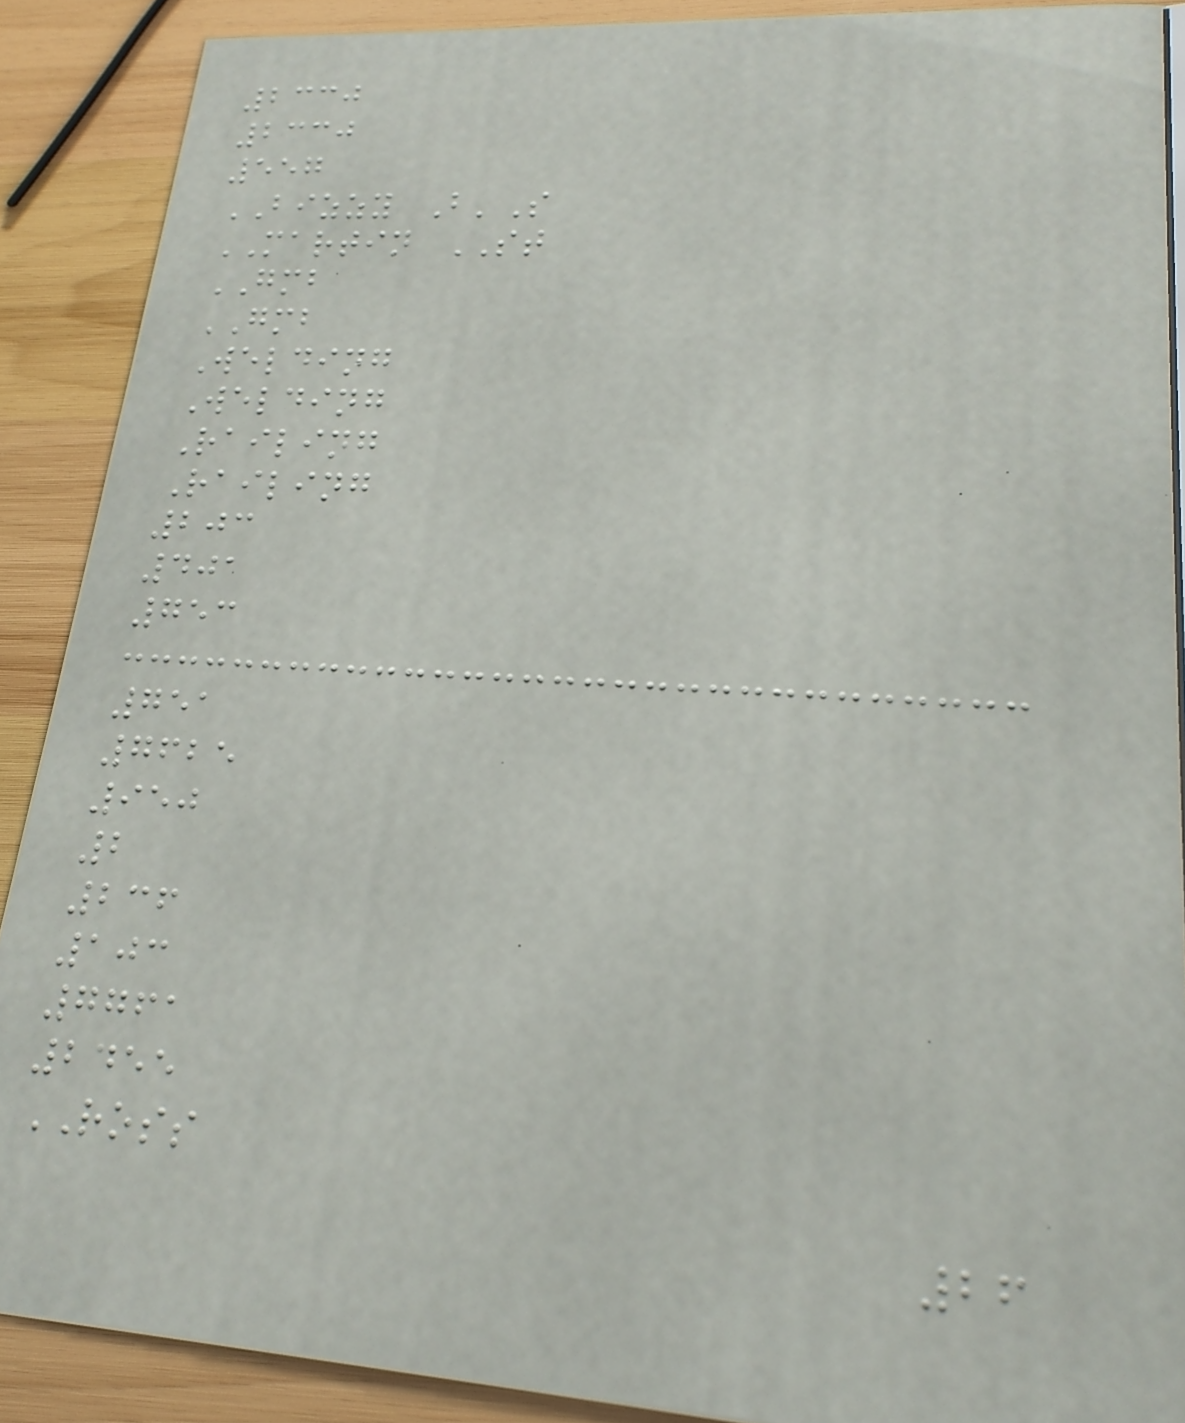2330
2330
557
BIZZY B'S
MARTIN ST
GMB
GMB
Welding
Welding
Railing
Railing
203
401
753
751
7625
950
2
236
103
7761
2455
ROSS
26
